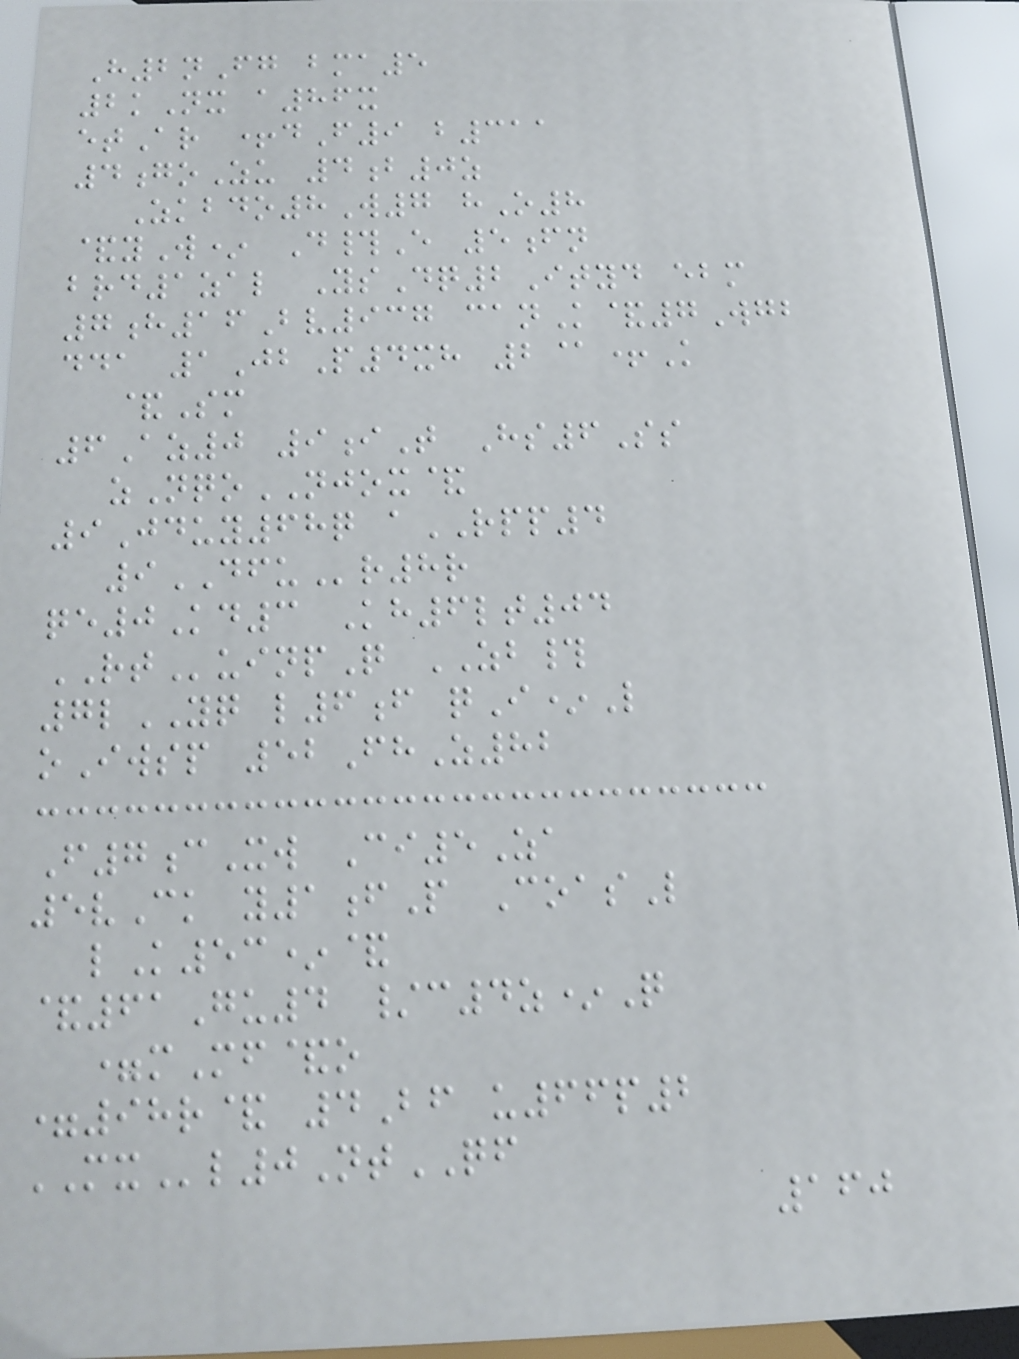H2nFg bma5
2kNx a86x
etAr +dF9 b311
4goZu 4b0z
Zkbdo8W7 hO8
&yW* D#E 5fn
brd1zal YsDq2Ityd ebm
7h16Bv937 canK&7Wgb
dda 1JbP4xh 2@+K
&Sm
6Az0 9iT Hs6Ss
zNqoNJOX&
9Jduy68q aRPP4
9DFUr8r
qe0Kd3 Kh6lt04
RTuinpQ ZB#
7lYQ l6f qI*L
oIwsp 52FhZ82
F7cXw Ci5Za
5vCk y1fP CoasL
lK53*&
&61Gu4 /c4z*Q
=mMf&o
=98r& 4Bf u66p2
MXl0NtQF
160
